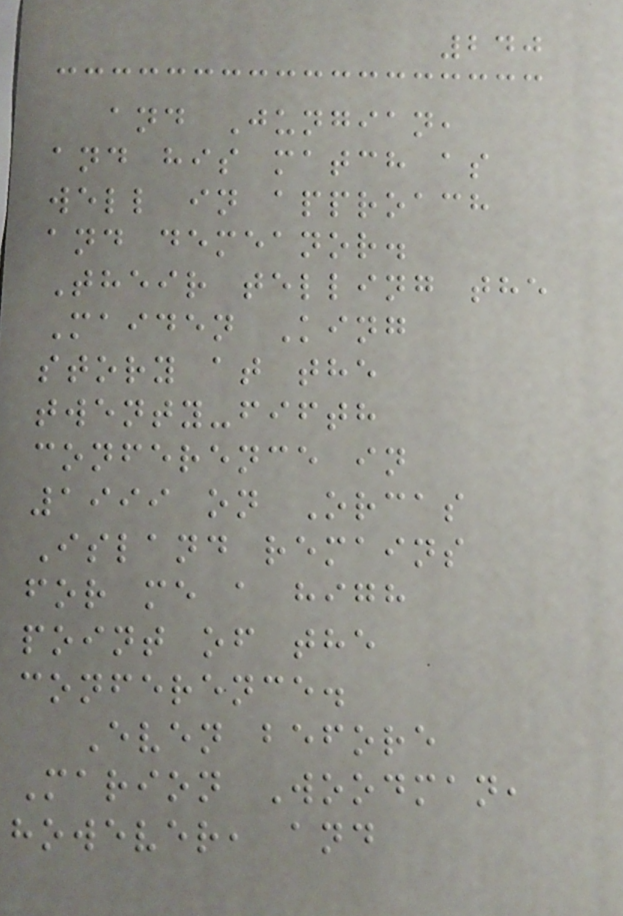240
and Jungian,
and his match as
well in approach
and demeanor.
Their telling the
Maiden King
story at the
twenty-fifth
conference in
1999 on Orcas
Island remains
for me a high
point of the
conference.
Even before
Marion Woodman,
however, and
